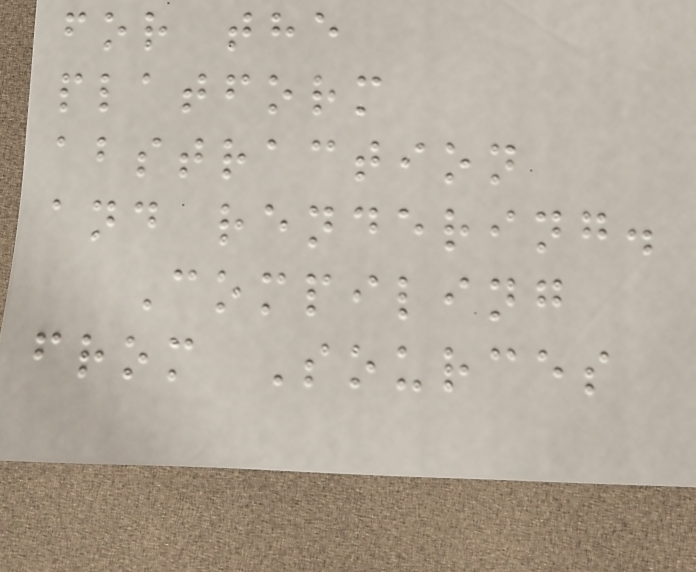for the
platform
abstraction
and rendering.
Compiling
from Sources
